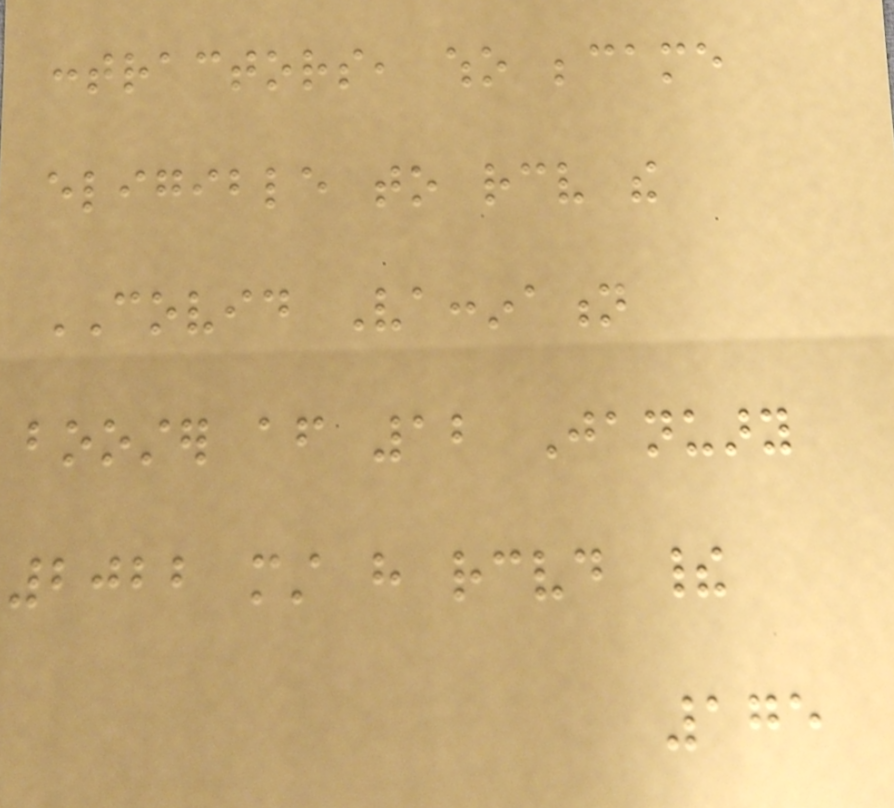contractors, who became
eligible to receive the
COVID Vaccination
booster after 12 January
2022 must have received their
175
